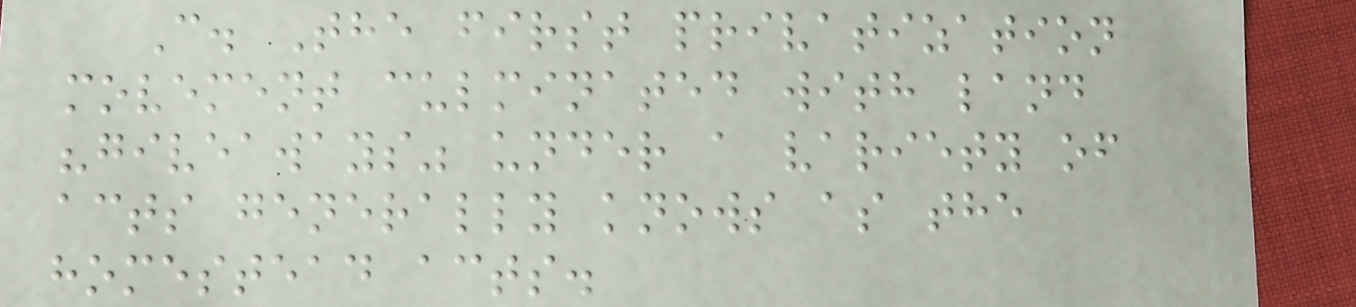C. The first privatization
movement culminated with land
"giveaways" under a variety of
acts generally knows as the
homestead acts.
